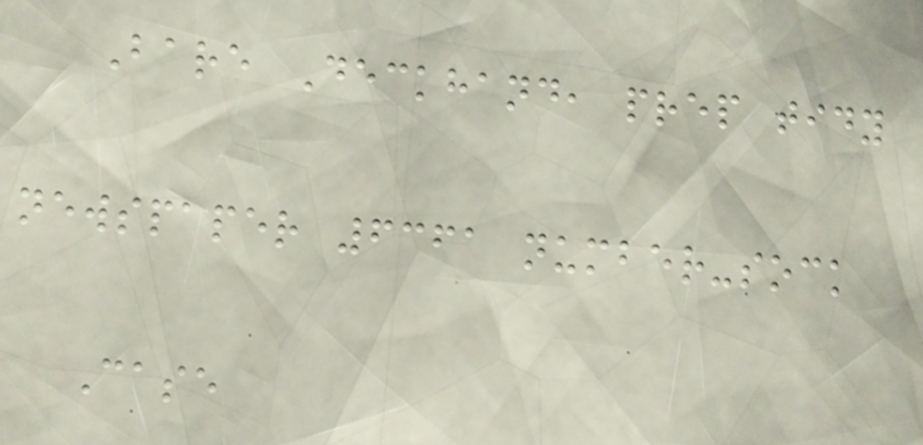Bare Deckhand, prep tidy
newspaper 6361 number-sock
Case
